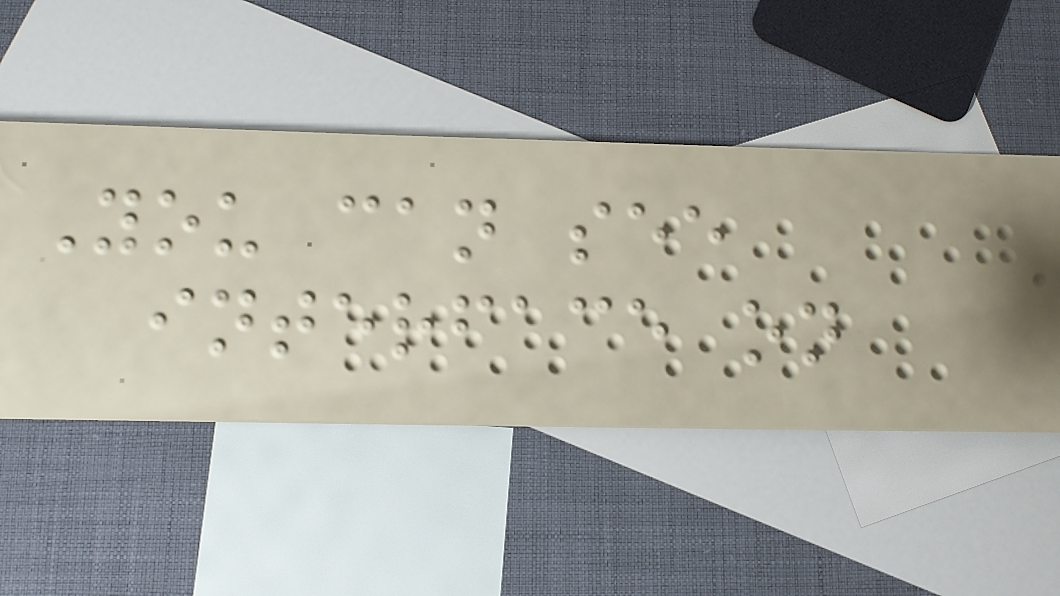You can see
interface on
